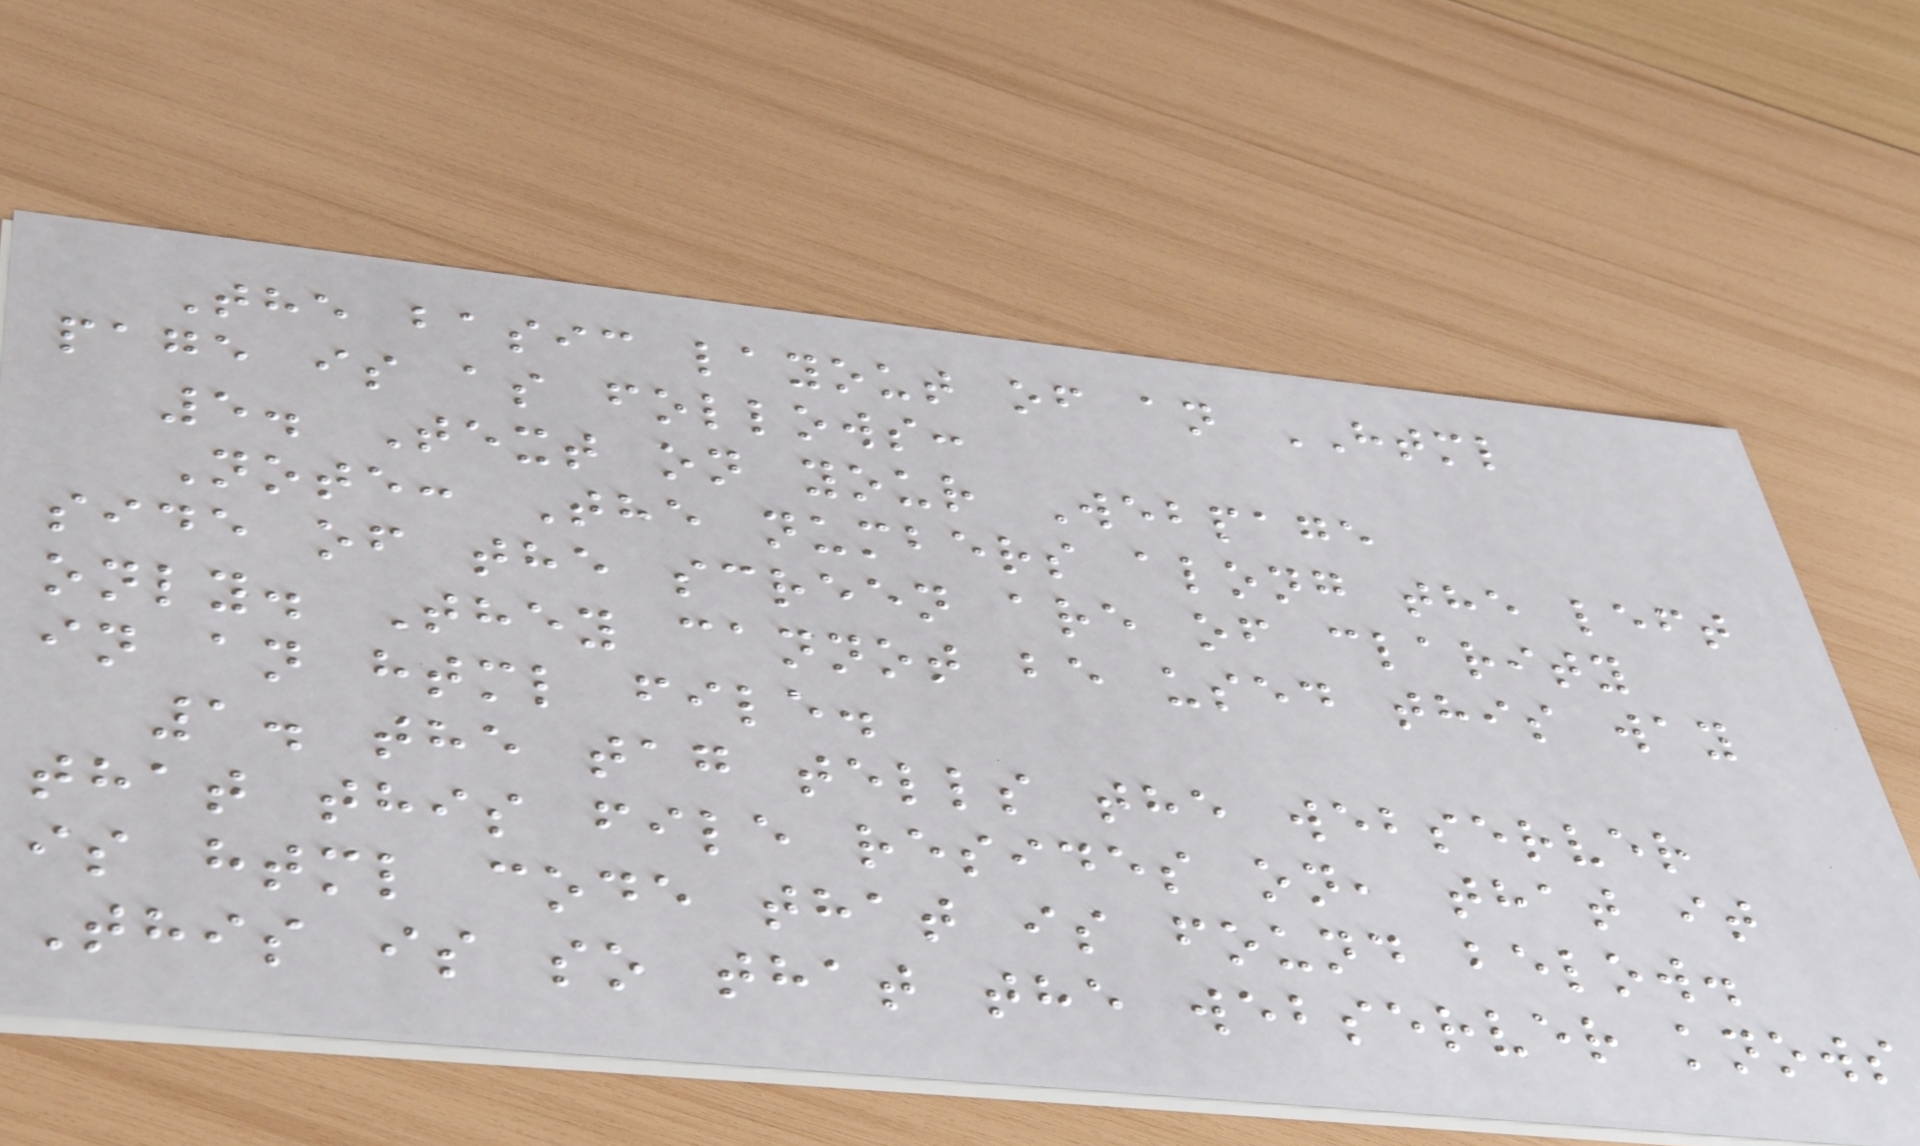The basic layout of an HTML
page is as follows:
5. Text on your Webpage
Note: The numbers along the left
side of the screen are of clarity
only. They cannot be used this way
in an html file.
1. the tag tells the webserver
that this file resides on, that it
is html code that is found below.
This is so that the webserver knows
